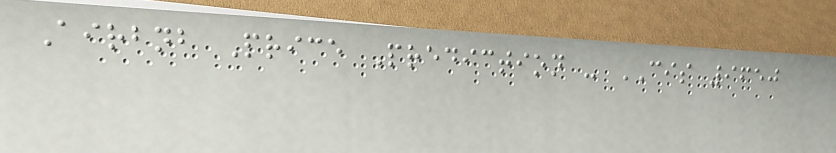Airbnb Price Prediction - CIS 9650
